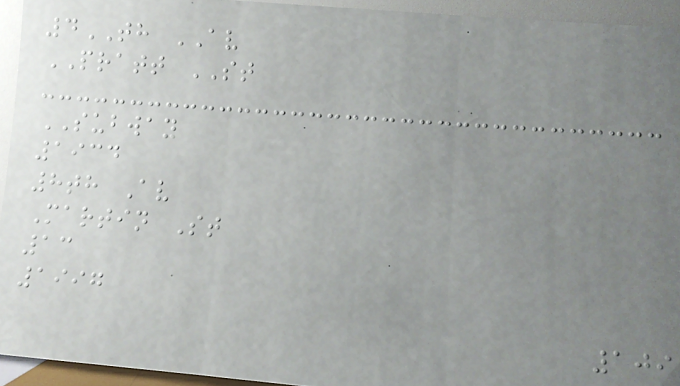4TH AV
PRATT ST
SUBWAY
1934
8th Av
Martin St
13
1997
109
